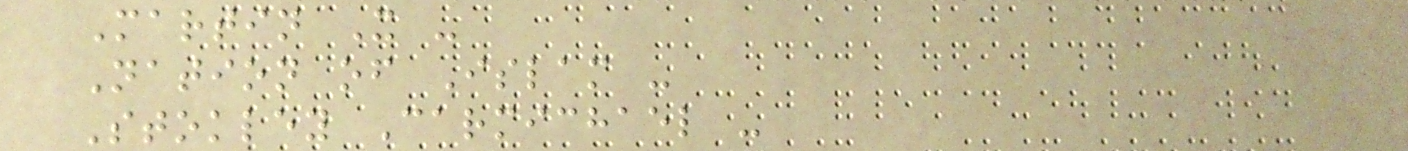Martin X -
Nation of Islam -
Stokley Carmichael -
